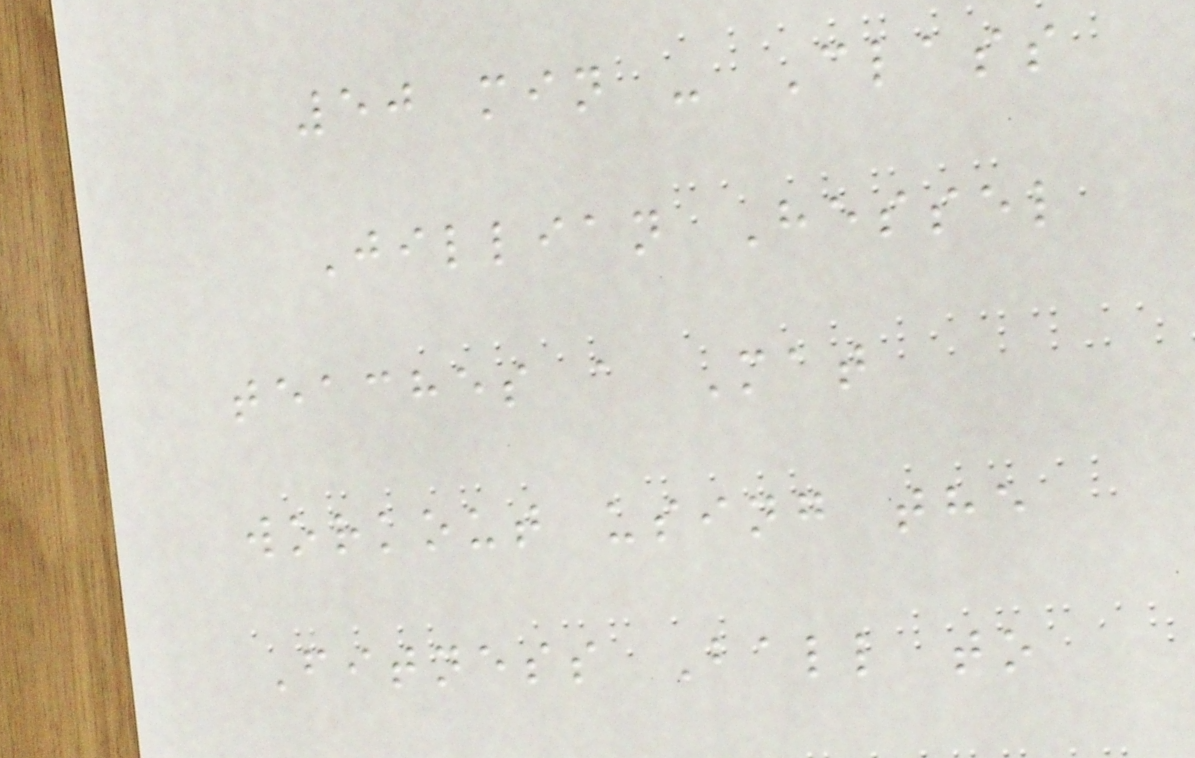50 min - Class
Jillian Hessel
teaches a Mat
workout using the
Fitness Ball to
